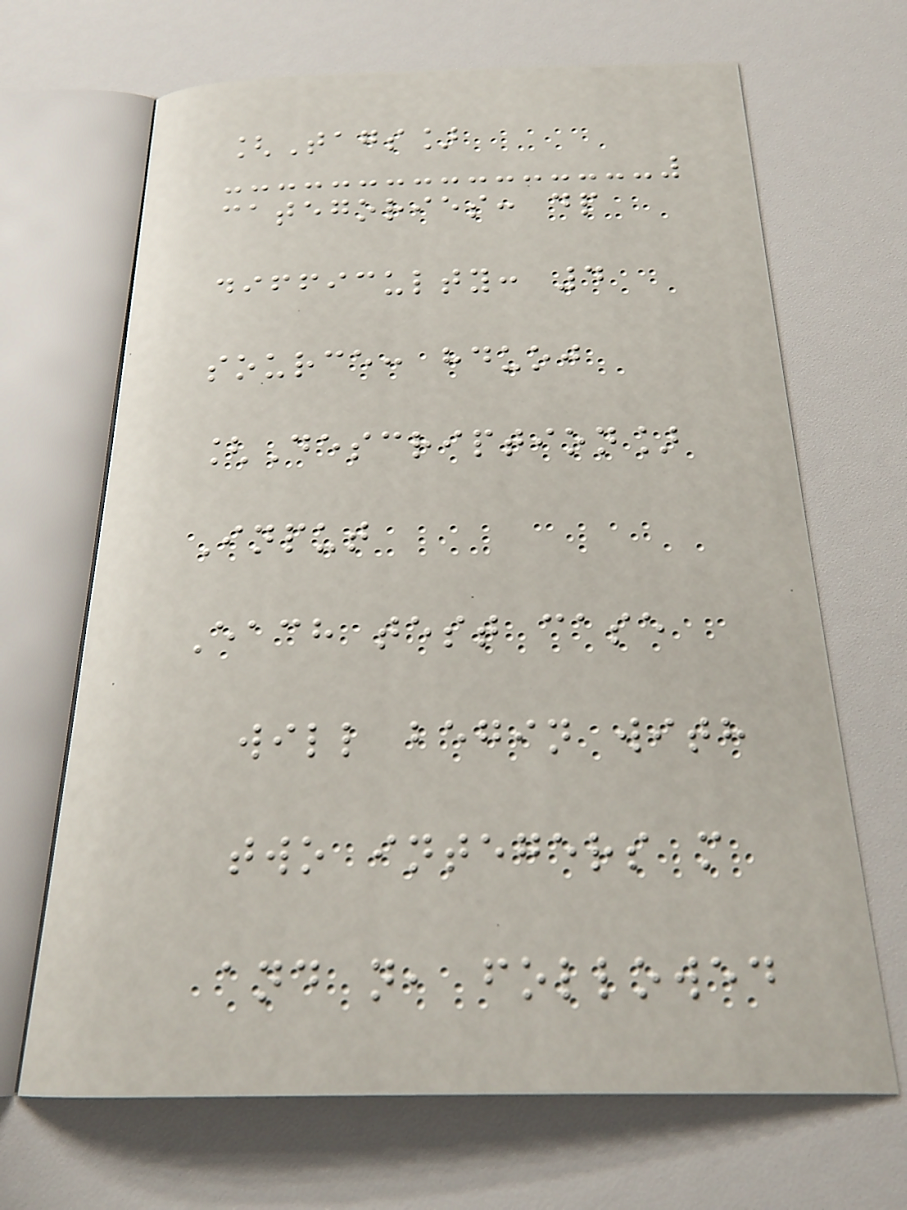[Tags]
categories: dp
difficulty: 4
source: hduoj
[Description]
Input
Each test case
will begin with
two integers m
and n, followed
